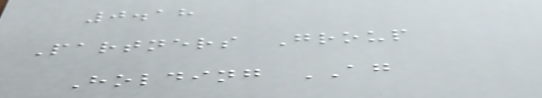0.18
Partners Group
Holding AG
